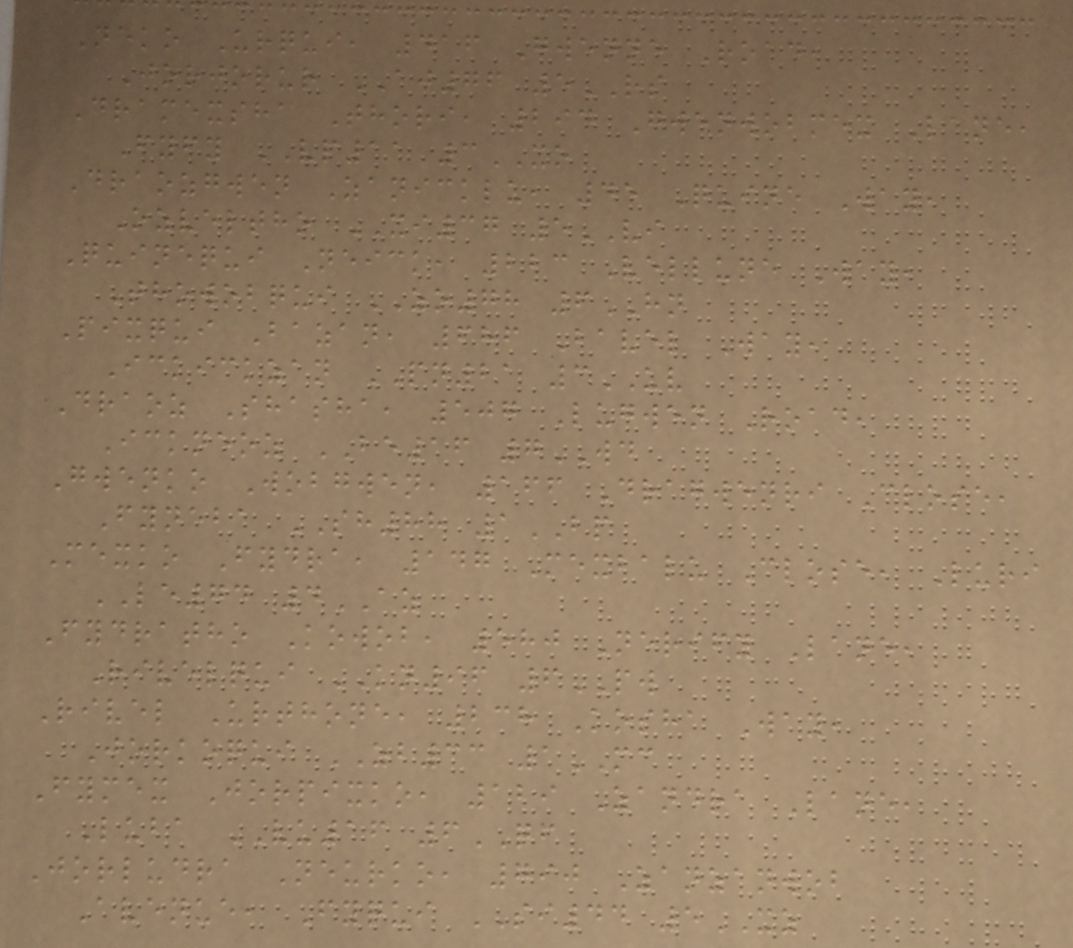Neko Urqui, 416 Gwenne Road,
Jorjorur AJ76 5RS
Dramexsha Thori, 294 Gwenwobmex Lane,
Fyfy VP11 3XO
Draozgwen Zanicklu, 45 Quine Way,
Ozveltho XI37 5VI
Quinequi Neick, 223 Vellune Way,
Thowobqui ZO78 6HN
Pixqui Bazan, 686 Bavel Way,
Ickickzan PN21 3UV
Draoz Shasha, 507 Lugwen Road,
Ickneoz BE16 7WD
Gwenko Wobgwen, 166 Dragwenri Close,
Fyneba SH88 1BP
Mexko Fydra, 147 Mexbalu Close, Luri
LE74 4AZ
Fydratho Kowob, 580 Nerify Lane,
Rivelqui KN96 6PW
Rivel Urthone, 238 Kosha Way,
Jorkoqui ZB33 1MC
Fymex Jorpixko, 129 Zandra Lane,
Luba VU16 6QF
Jorludra Neurko, 790 Zanzanwob
Avenue, Fyqui SI44 5XZ
